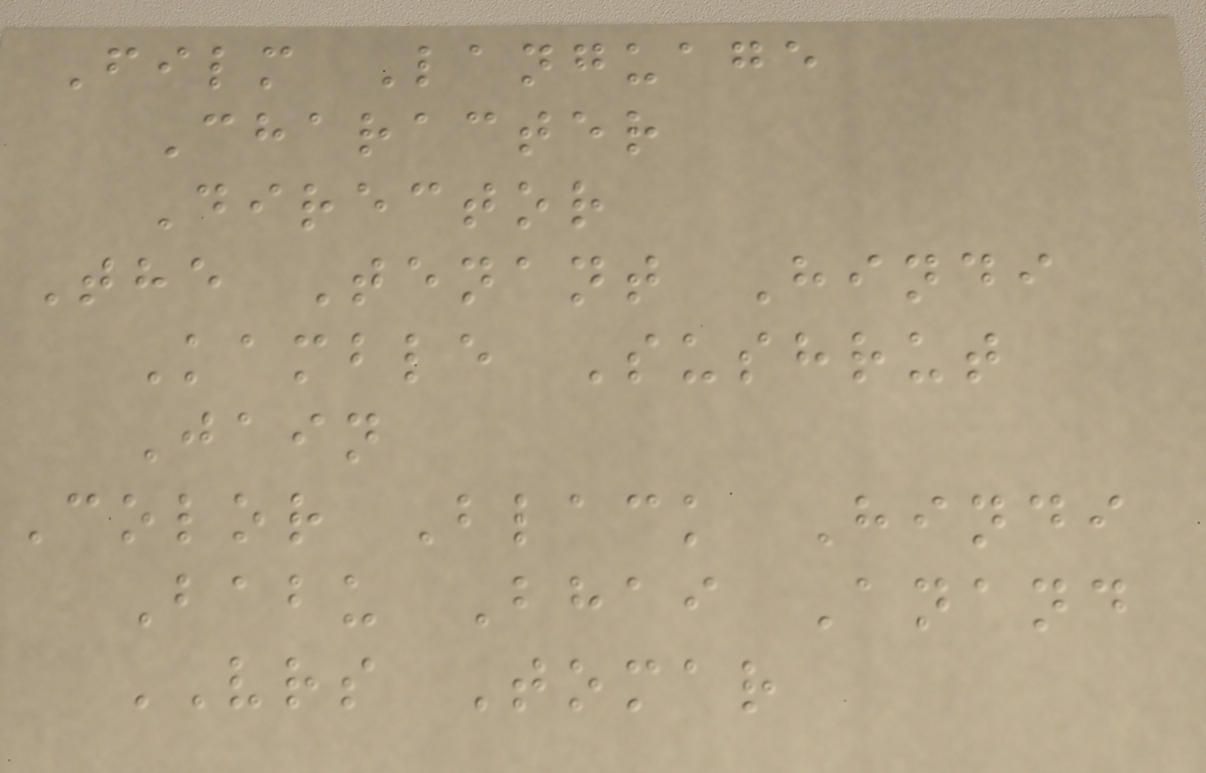Film Language
Character
Director
The Tenant Hindi
Kamble Sushrut
Jain
Color Black Hindi
Babu Bhai Anand
VRS Tomar
